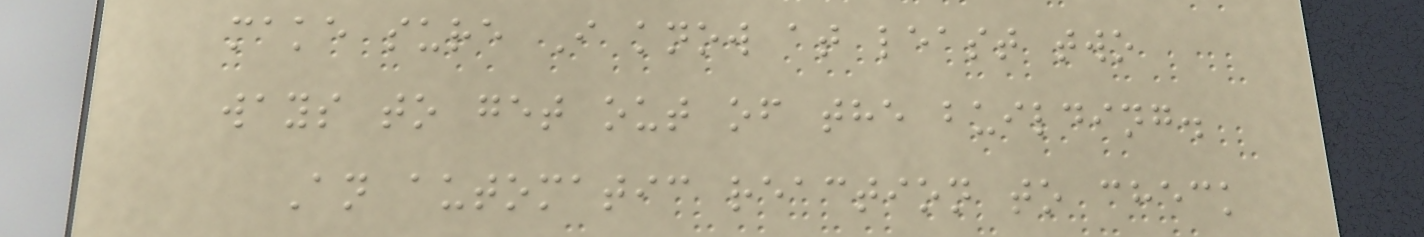make sure I know at least two
ways to get out of the building.
An automatic reaction to check
